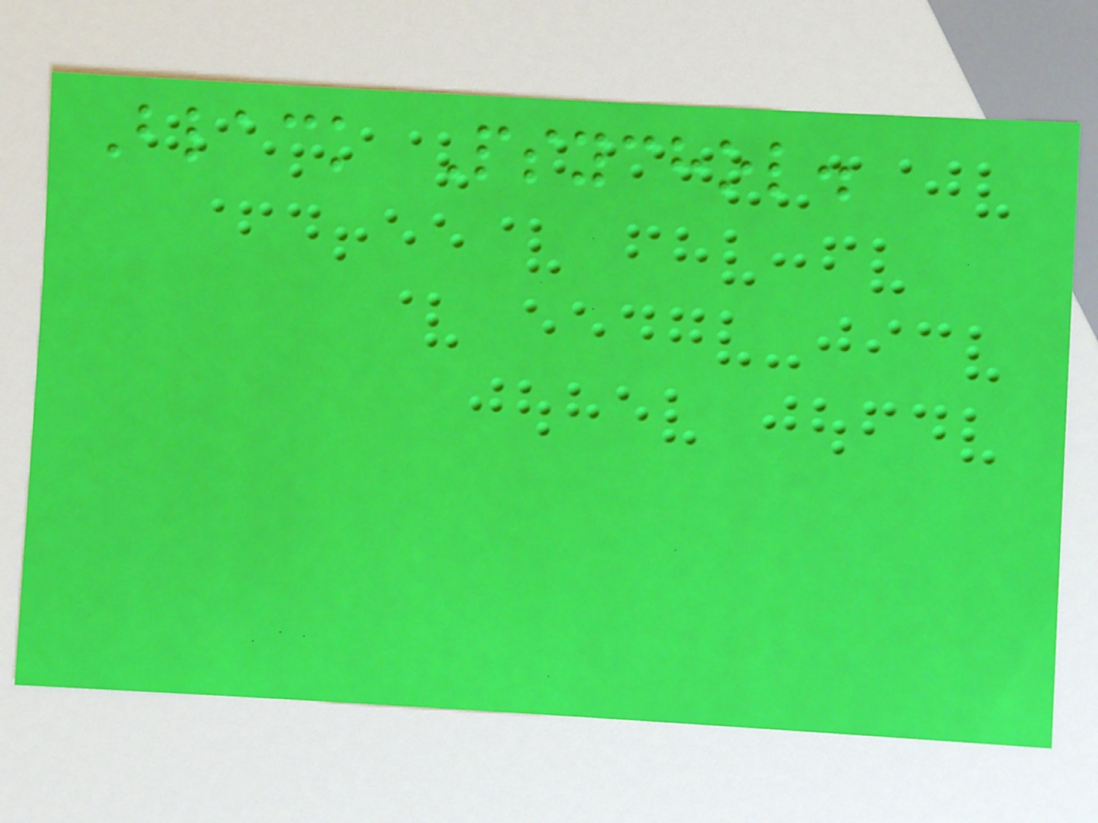Black Psychol.
